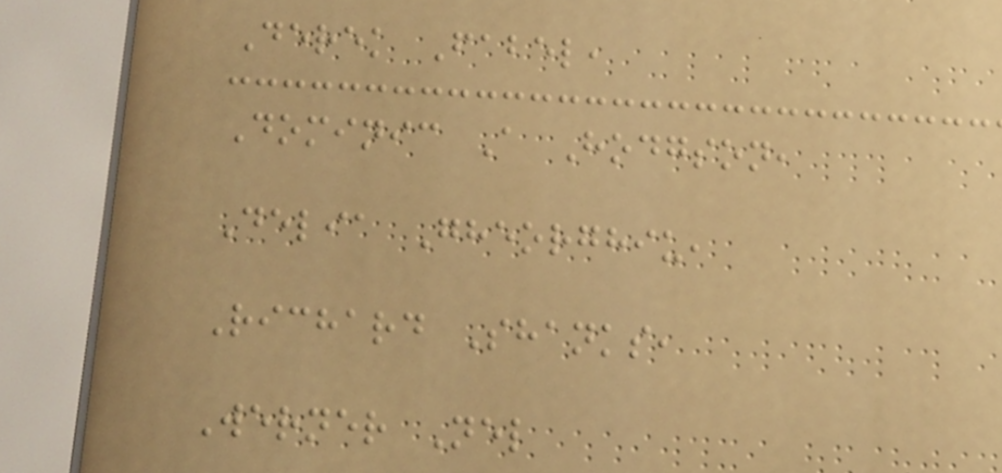Derek Fabel,
Dominic A Hodgson,
Delia Gheorghiu,
Richard Shanks,
Werner Nel
